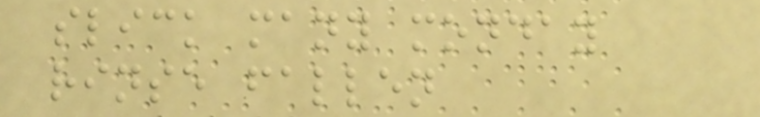slick many monday
rinse fallen
